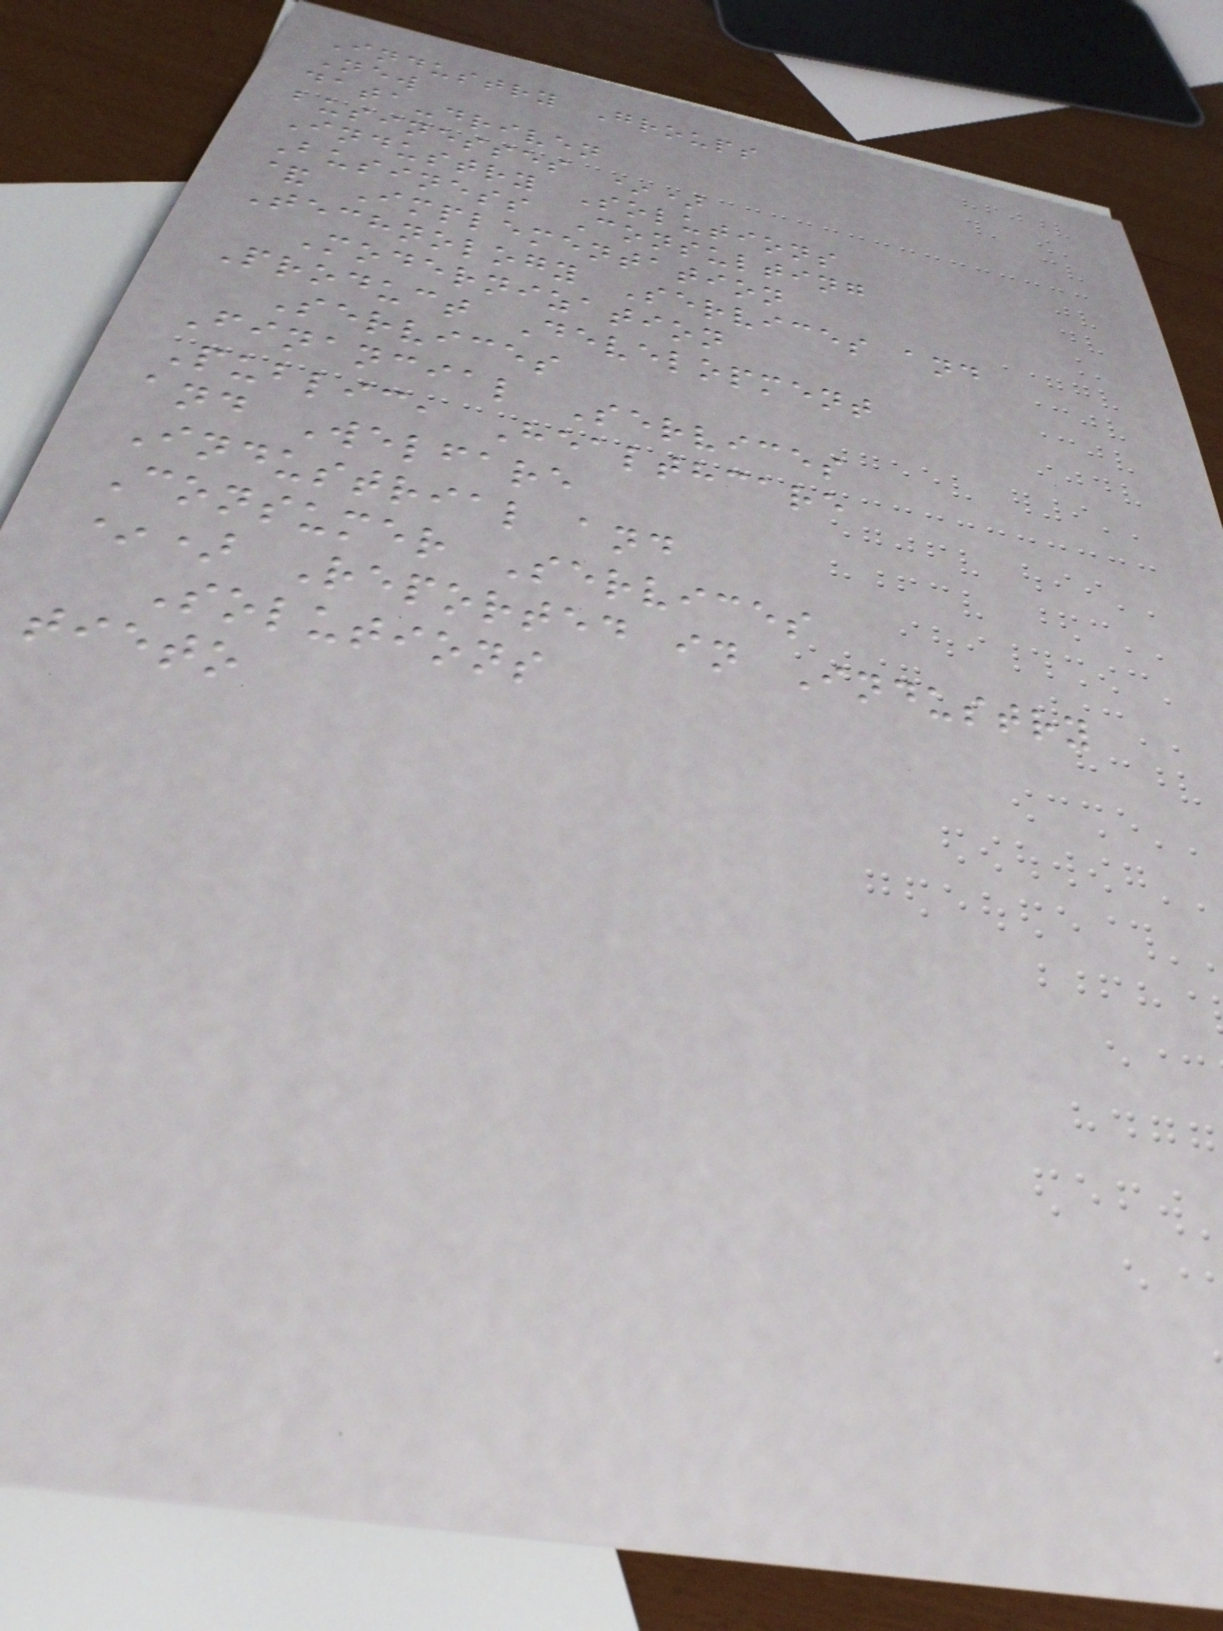Industry Groups
New
data-driven
businesses *)
Industry Solutions
Business Consulting
& Implementation
Technology Services and
Modernization
Product Development
Services
Financial Services
Public, Healthcare
and Welfare
Industrial and
Consumer Services
*) Reported in Industry
Solutions
tieto
